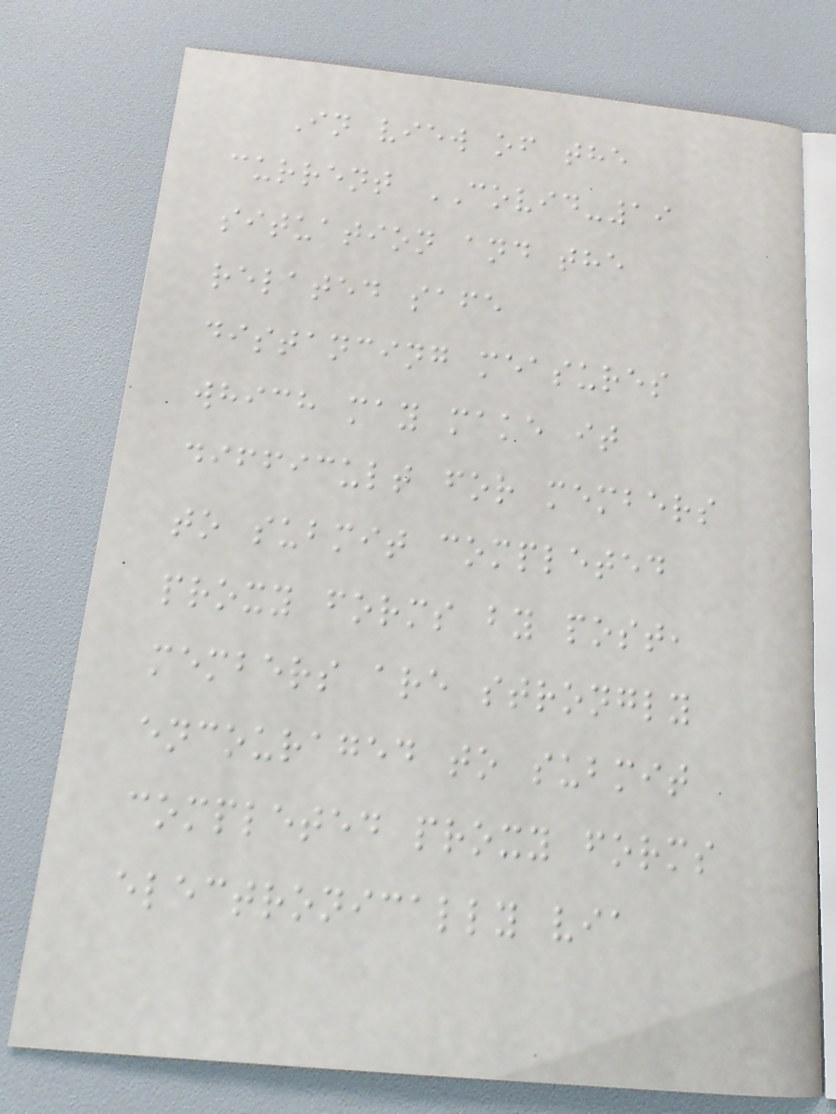In view of the
current COVID-19
situation and the
related safe
distancing measures
which may make it
difficult for members
to submit completed
proxy forms by post,
members are strongly
encouraged to submit
completed proxy forms
electronically via
